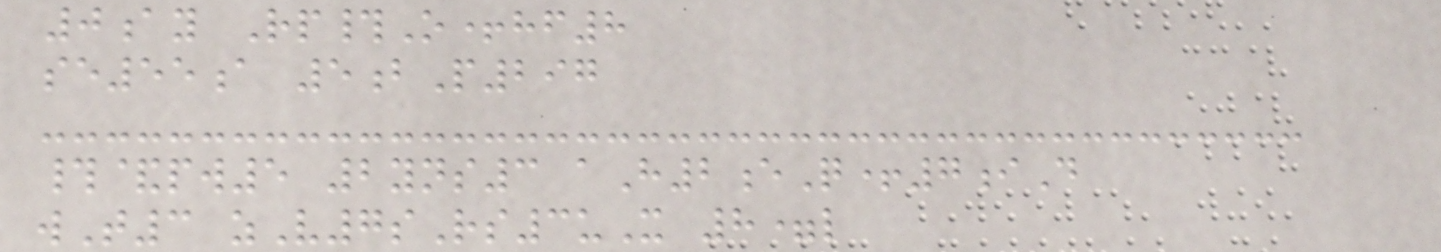0ay Rp#O+hf8
se55a 5bP297
#&pw5 2yns3 aH2eQ+7iD
wT3 zV7sRs3uX 8=l
